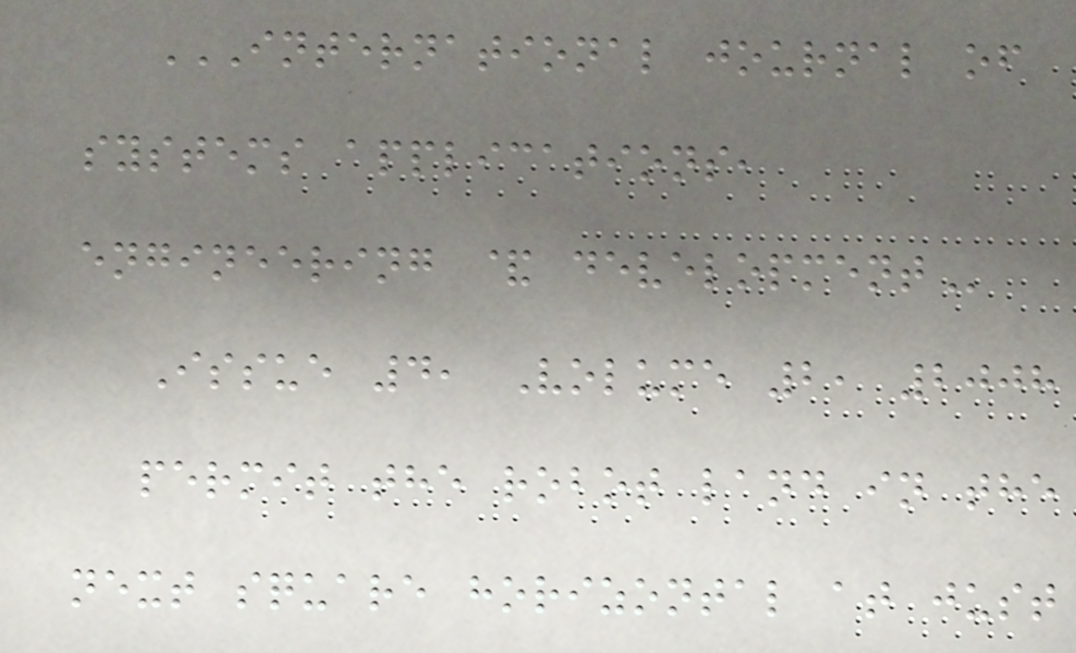INTERNATIONAL JOURNAL OF
SYSTEMS APPLICATIONS,
ENGINEERING & DEVELOPMENT
Issue 4, Volume 2, 2008
permit the robot land in the
next square horizontal at just
